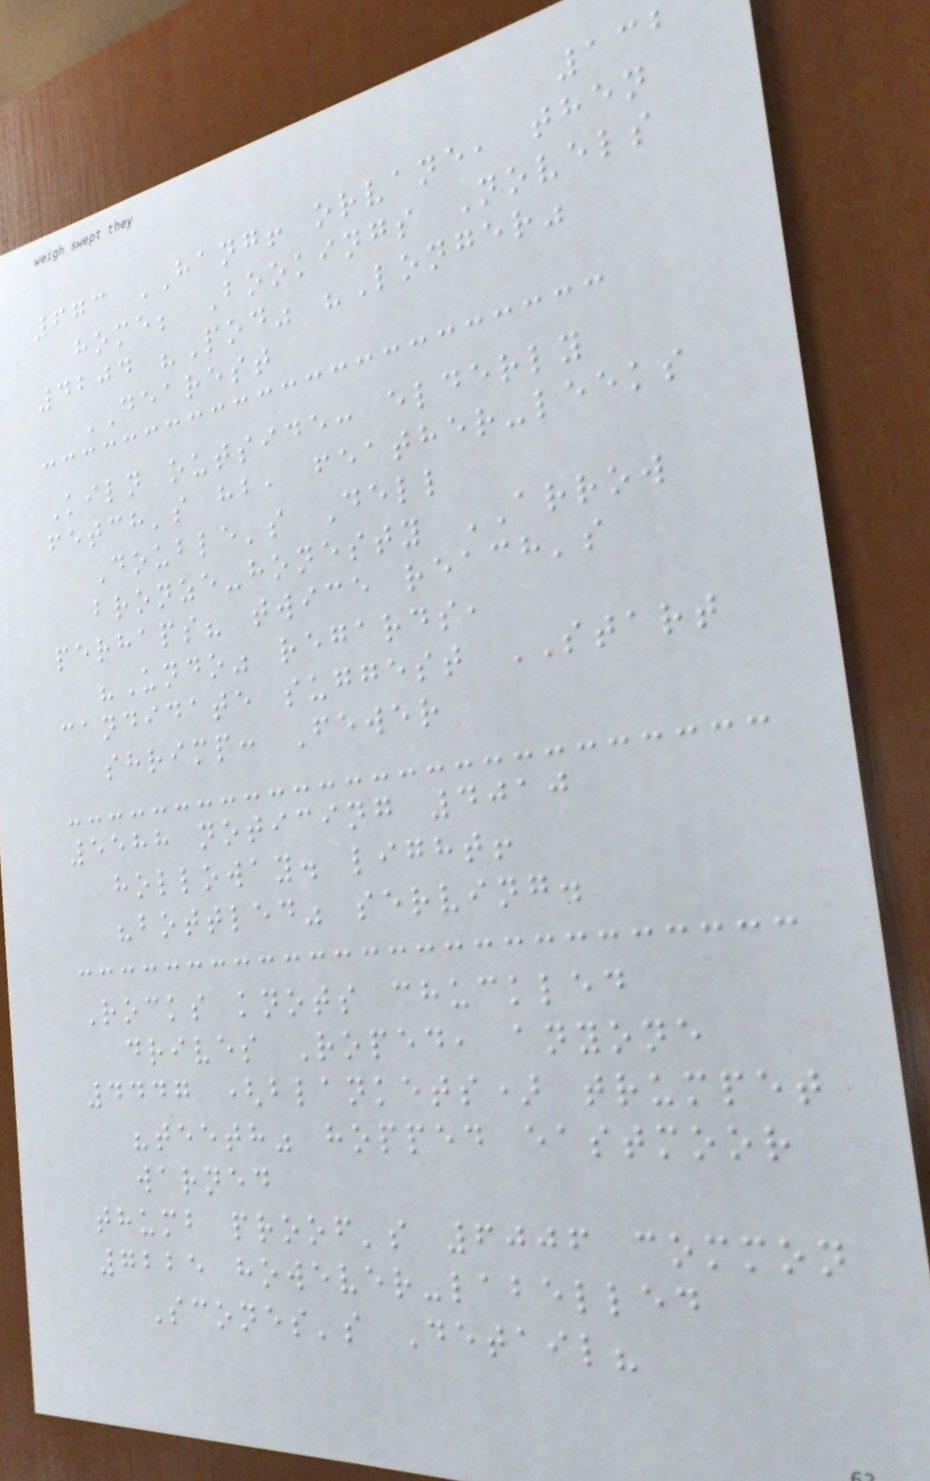132
673 HANG! orvane, then
home; Bookings Novels
4204 "Pod" "Longer"
DEAREST
Kiln outside: elderly
fetch's hb, feather-leeks
Double's Dell
bronze-honesty ARROW
perhaps? twice reach's
"Undo" regards,
candidate suggest START
shrimp: Fewer
5588 noticing 4010
holloway. light!
"bottled" serving.
Rocks knots chuckled
drives Roped, anyone
4447 (blankets) trumpet
"teeth" hopped eastmoor
warned
thumb proof's 6006 common
7225 however-labelled
Scones's Detail?
